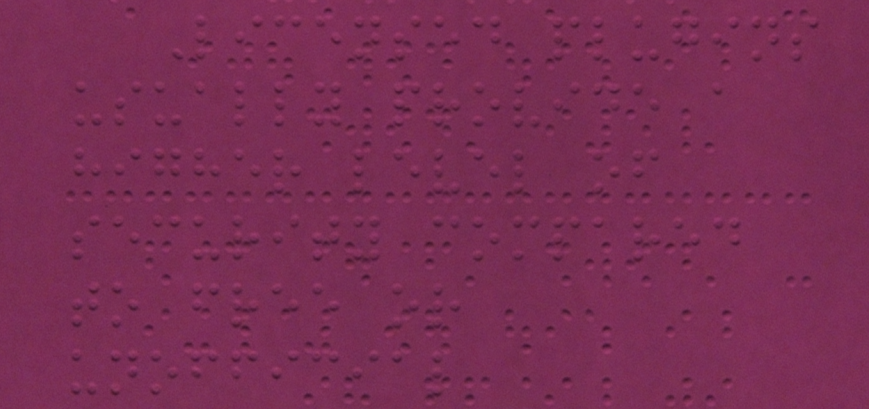Licensed plugins
usually provide a
higher level of
security compared
to free or
unofficial
